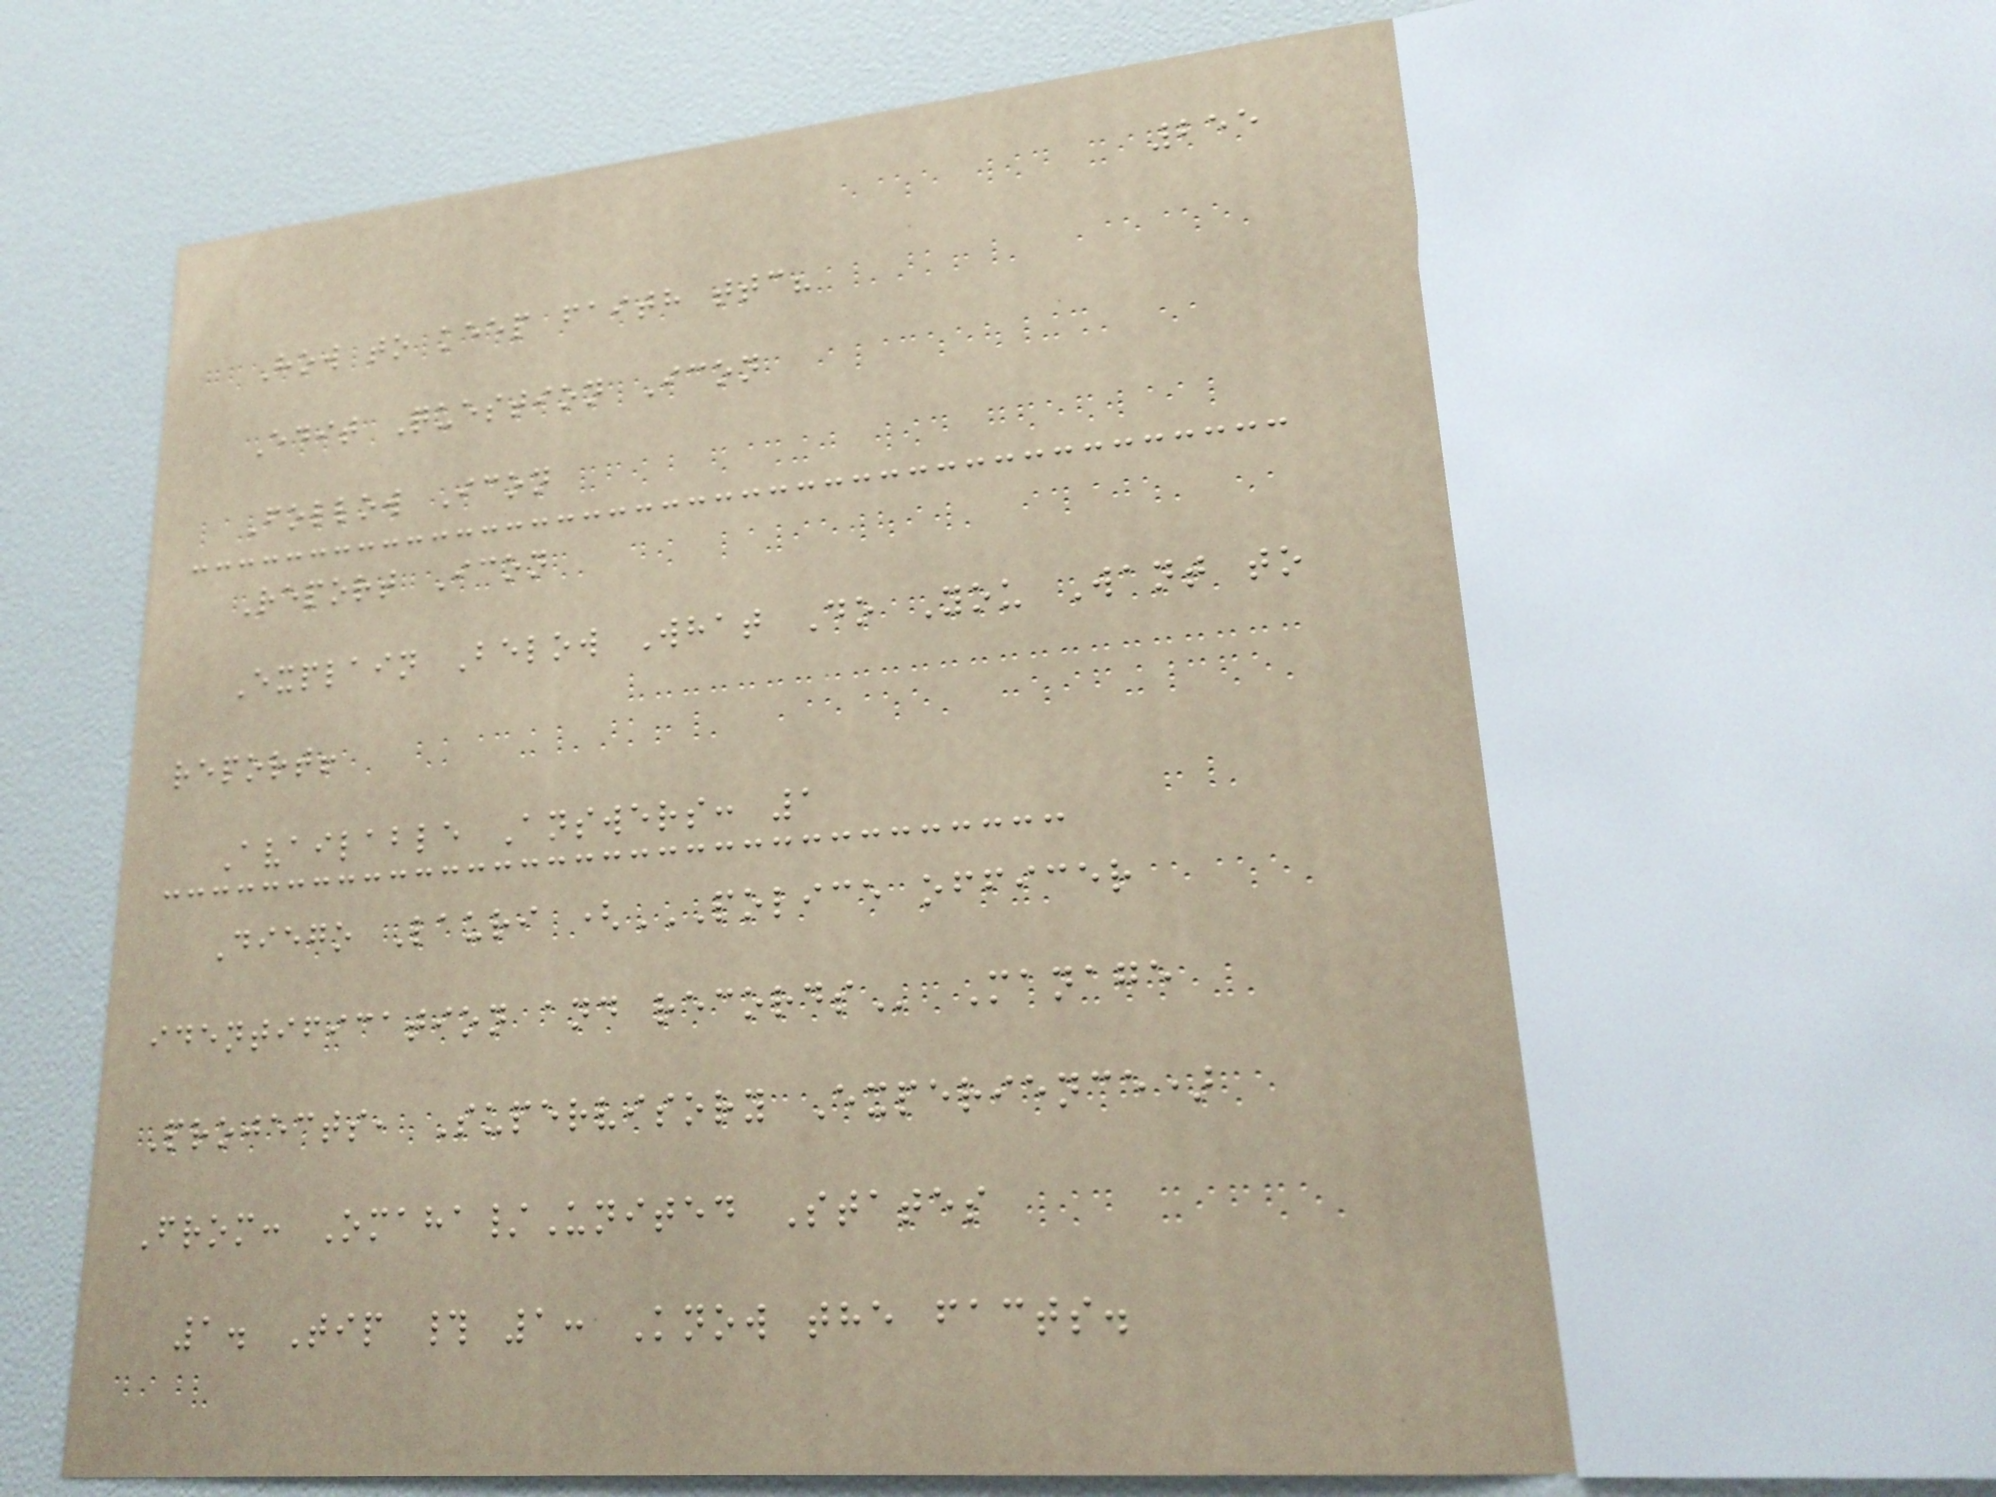255
How to keep faith ttc?
Edit Question Icon
Follow Icon
Report Icon
Explain Below What Do You Want to
report!
Available Answers: 1
Diego Lauri (POLICE OFFICER
IDENTIFICATION AND RECORDS Manage
Projects, Supervisory Experience)
From: Omaha/United States
1. Tip # 1: Know the facts.
